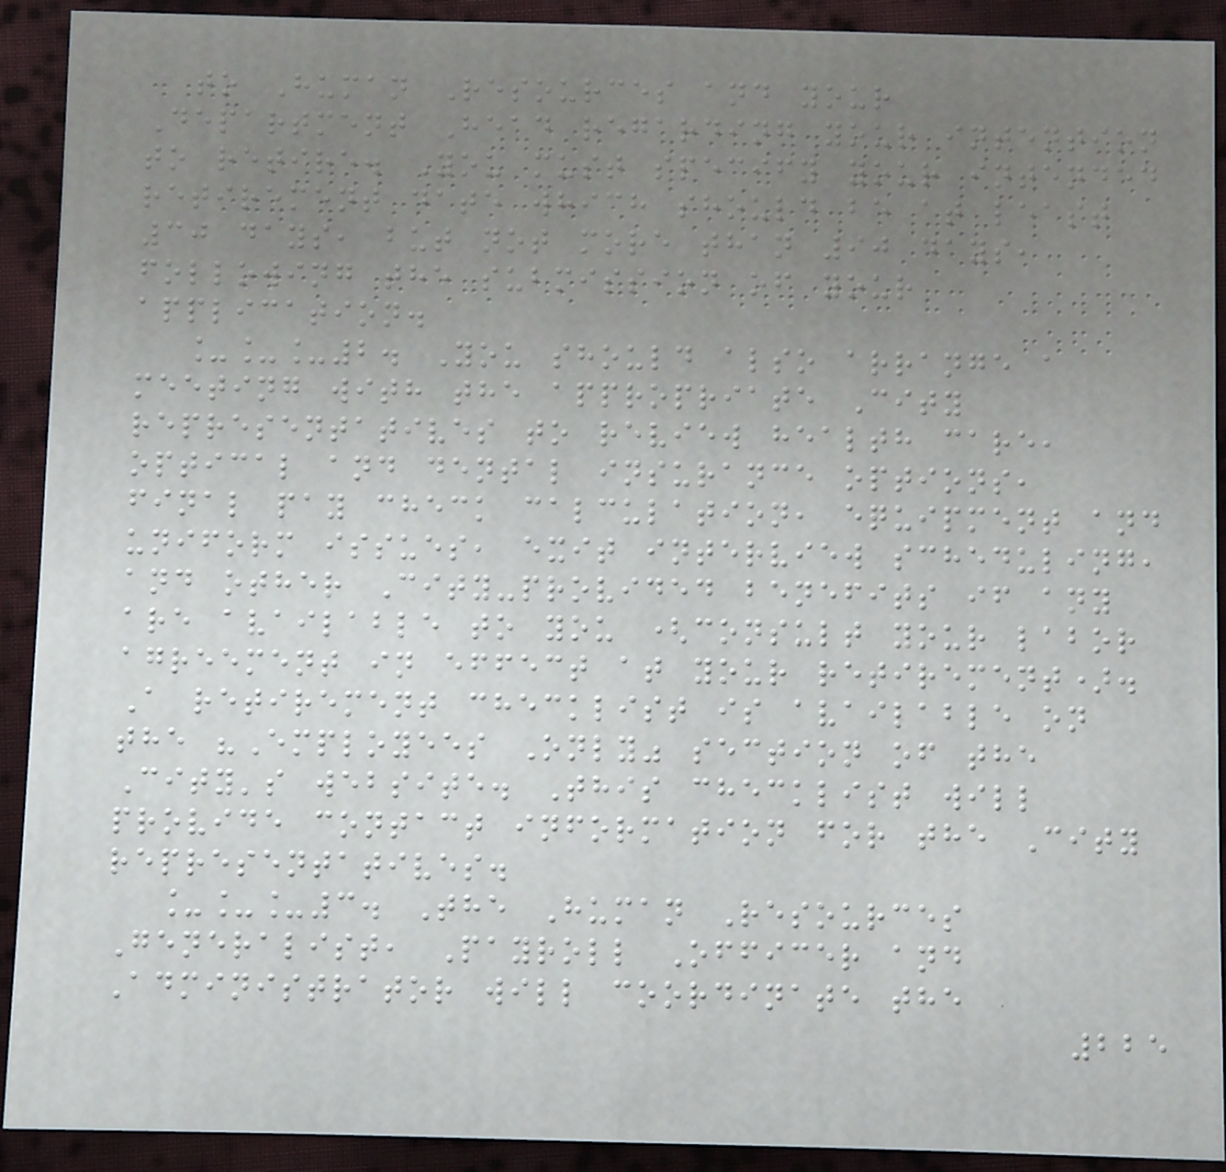to Human Resources and your
Department Head regarding your intention
to retire. You must specify your intended
retirement date which should be at least
30 days, but not more than 90 days,
following the submission of your
application.
___2. You should also arrange a
meeting with the appropriate City
representatives to review health care,
optical and dental insurance options,
final pay check calculation, equipment and
uniform issues, exit interview scheduling,
and other City-provided benefits if any
are available to you (consult your labor
agreement in effect at your retirement).
A retirement checklist is available on
the "Employees Only" section of the
City's website. This checklist will
provide contact information for the City
representatives.
___3. The Human Resources
Generalist, Payroll Officer and
Administrator will coordinate the
225
